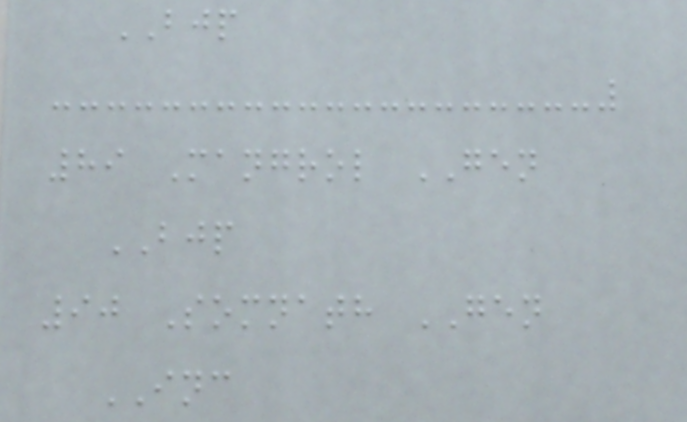BJP
89 Mangrol GEN
BJP
90 Somnath GEN
INC
